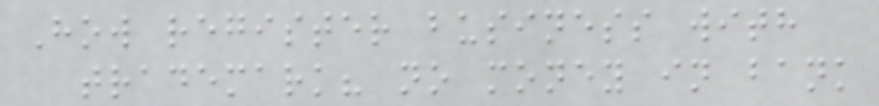How register business with
trademark? no money in bank
